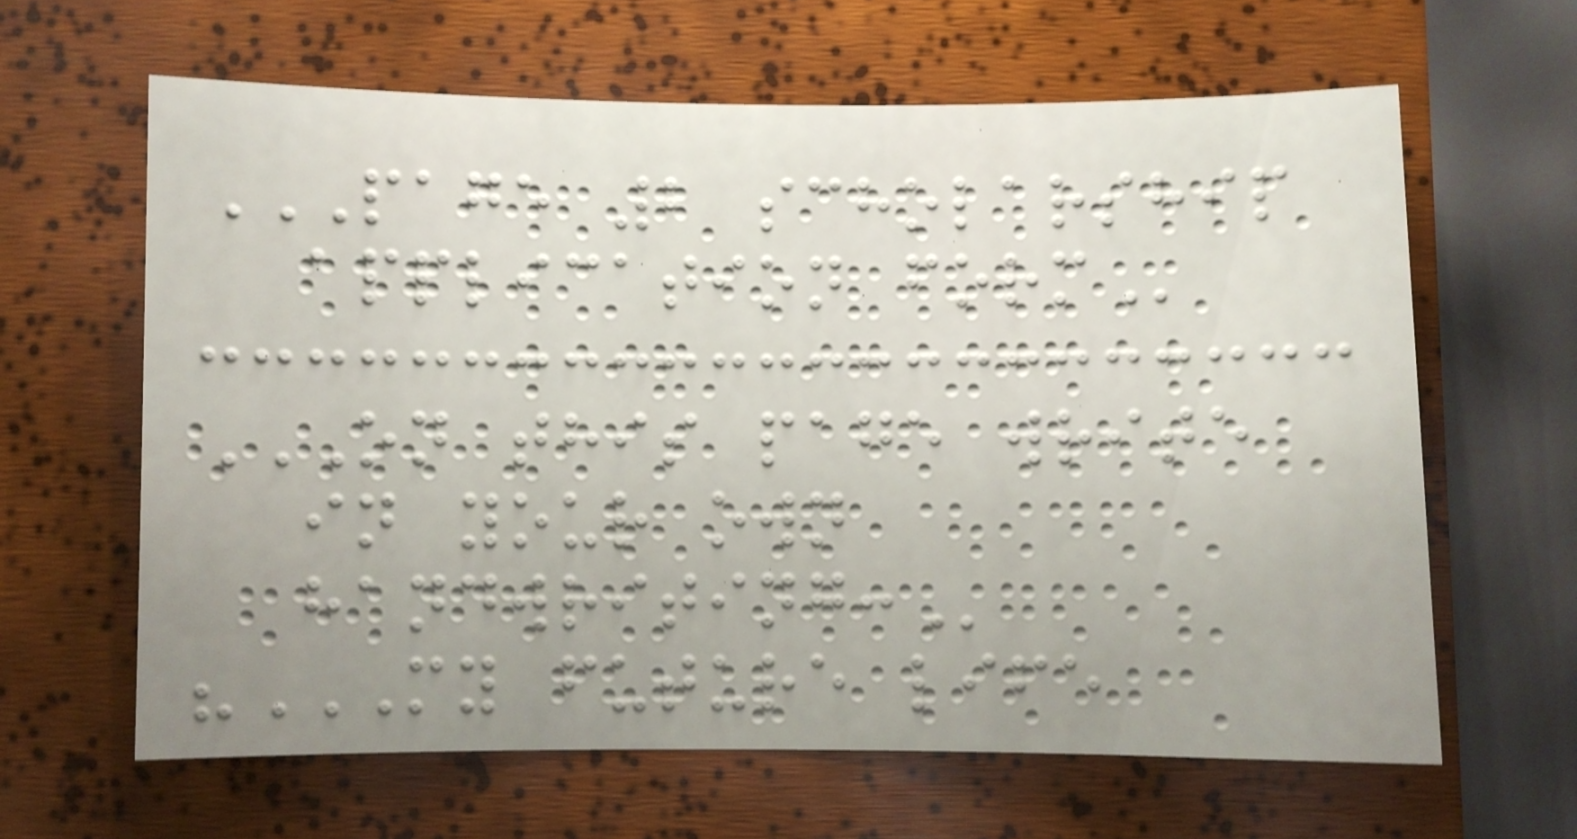PAGE 2 SCHOLARSHIP
APPLICATION FORM
ON THIS PAGE WRITE
IN YOUR OWN
HANDWRITING:
"MY FUTURE LIFE
